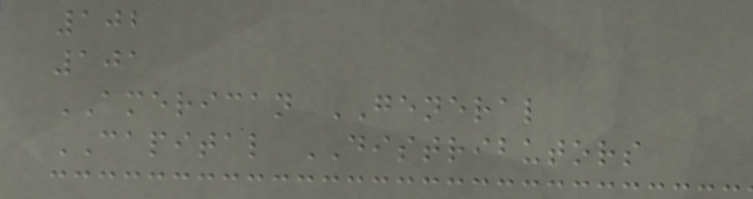102
101
AMERICAN GENERAL
CAPITAL DISTRIBUTORS
